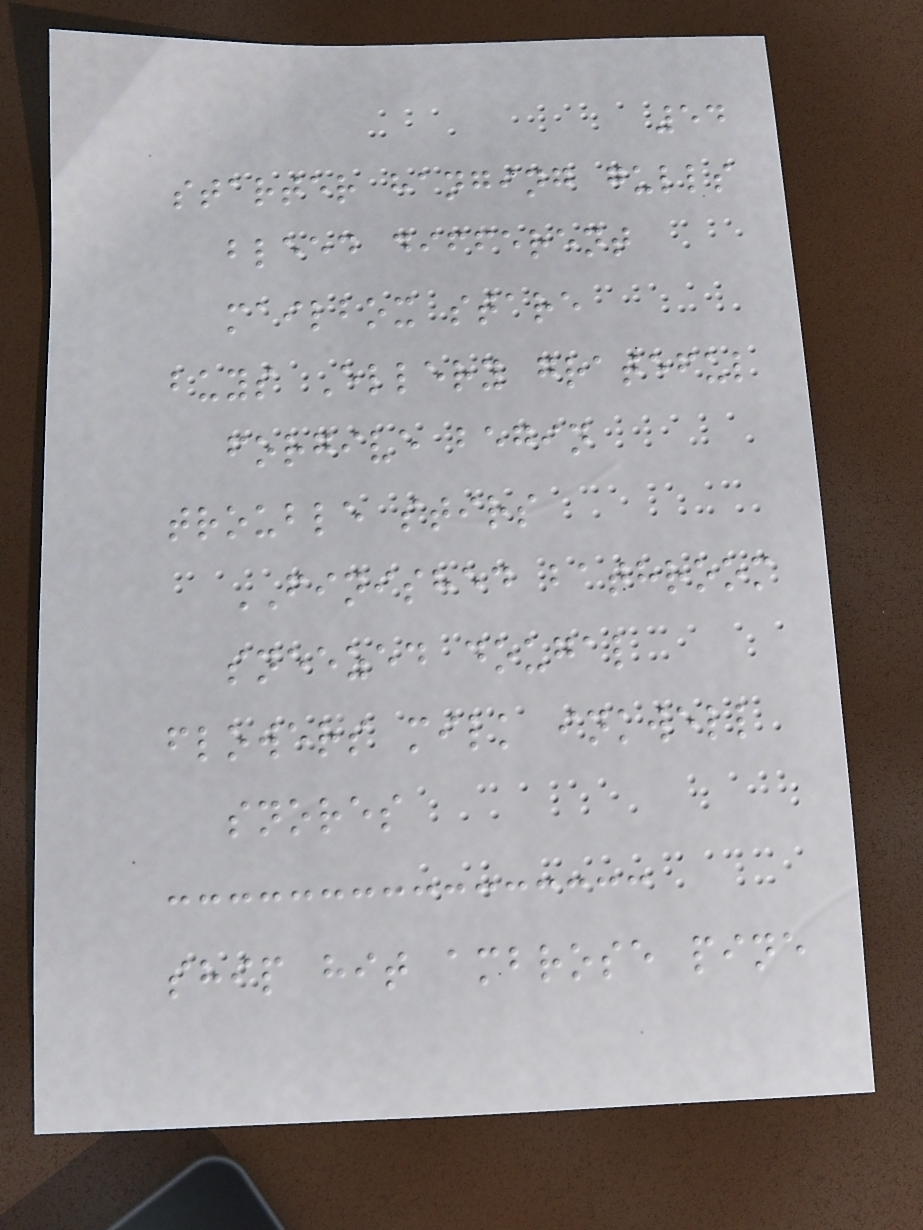54
starter hanging gulls
bleed different
mailbox stare
buys Ellery grateful
forgive begin
trouble stirs
FINISHED bathroom
sneezed dougal
flowers milk inkwell
snores
ship hit ambrose pine
